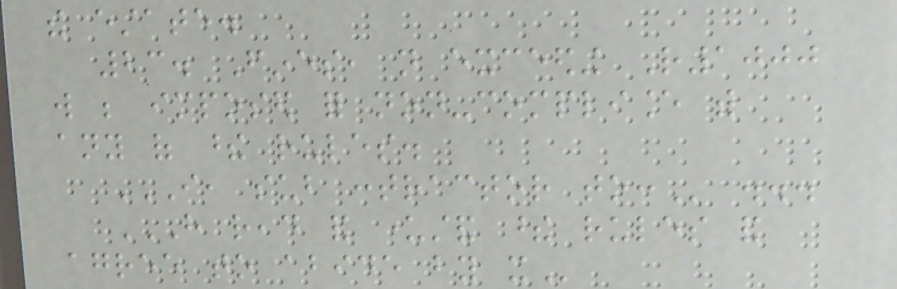the estate.
23. Fines, not exceeding R1000
will be imposed for non-compliance with
any of these rules.
I, SUB CONTRACTOR TO: ...
HAVE READ AND UNDERSTAND THESE RULES AND
AGREE TO ABIDE BY IT
